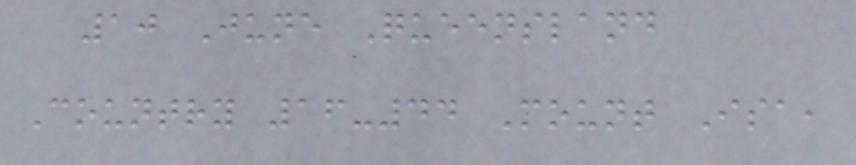10 June Queensland
Country 16-44 Mount Isa,
